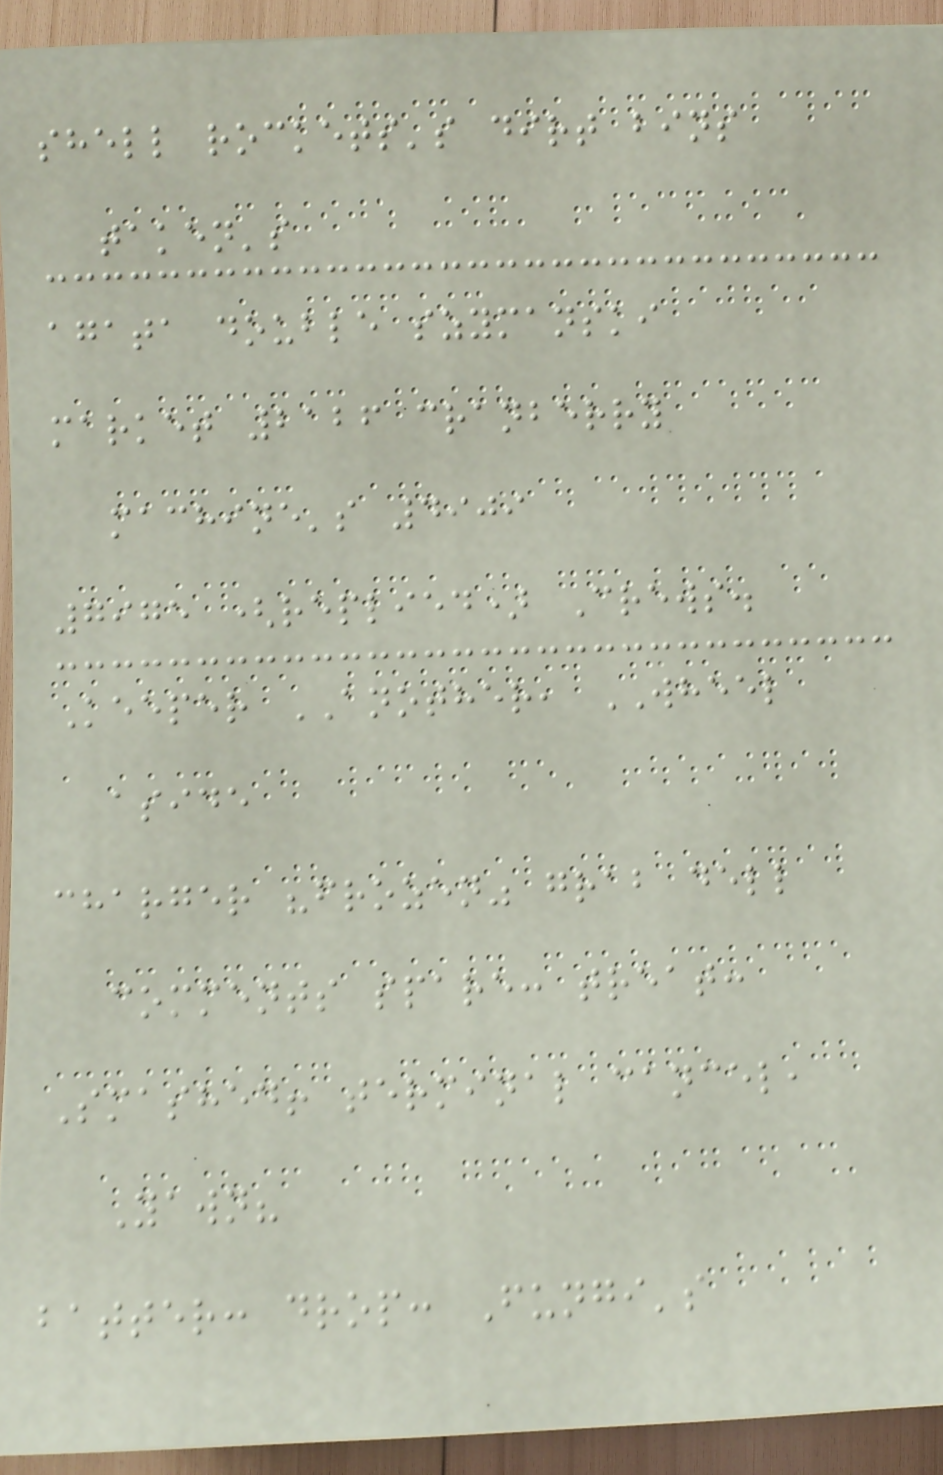shell rockets's dirt bins
taken's
agata double szymanski
market 2126 cranberry
machine's 4909
7975 (replied) Crews.
Keeper ANOTHER, WHEEL
aside
charger "frozen" grab dell
comments spare: treat:
Smashed! terminal cancel,
Yawn?
batter: drop: Fungi's
